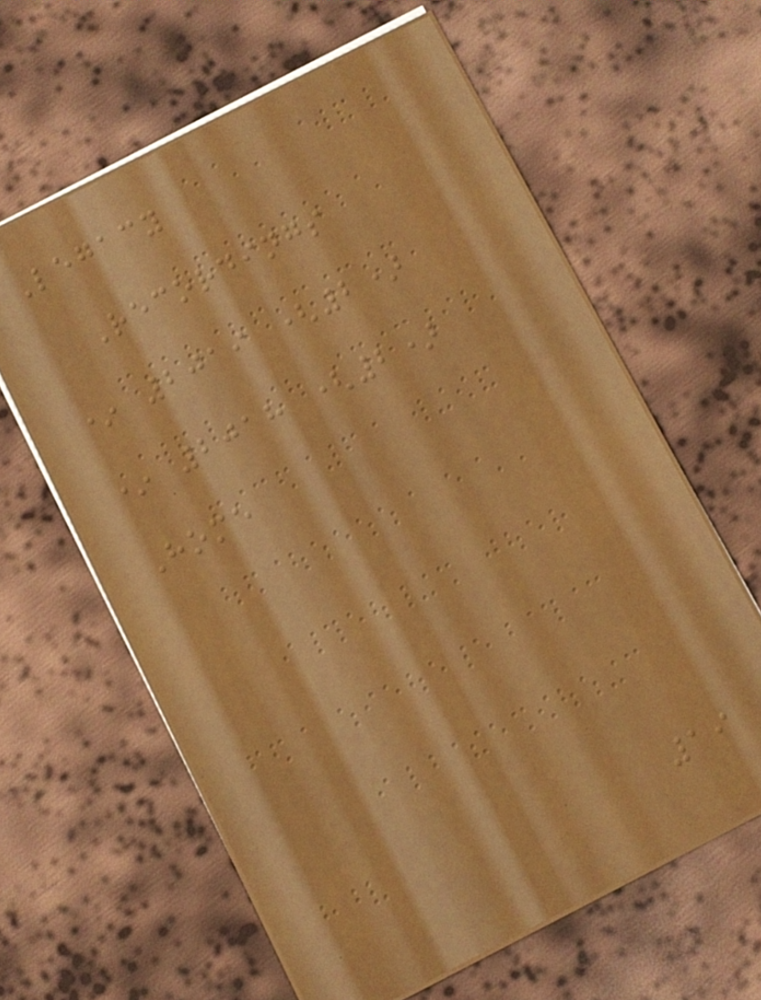Legacy
Recordings
* 2019 (2)
* 2018 (2)
Home
19
